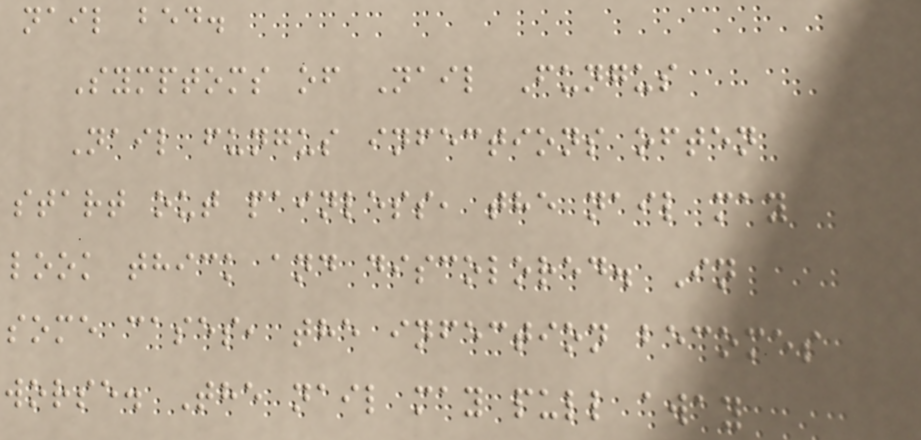nail bed.
Symptoms of Nail Fungus
Nail fungus infections often
start out painless, the nail may
look thick and discolored. In
some cases, the infection becomes
worse. The nail may pull away
